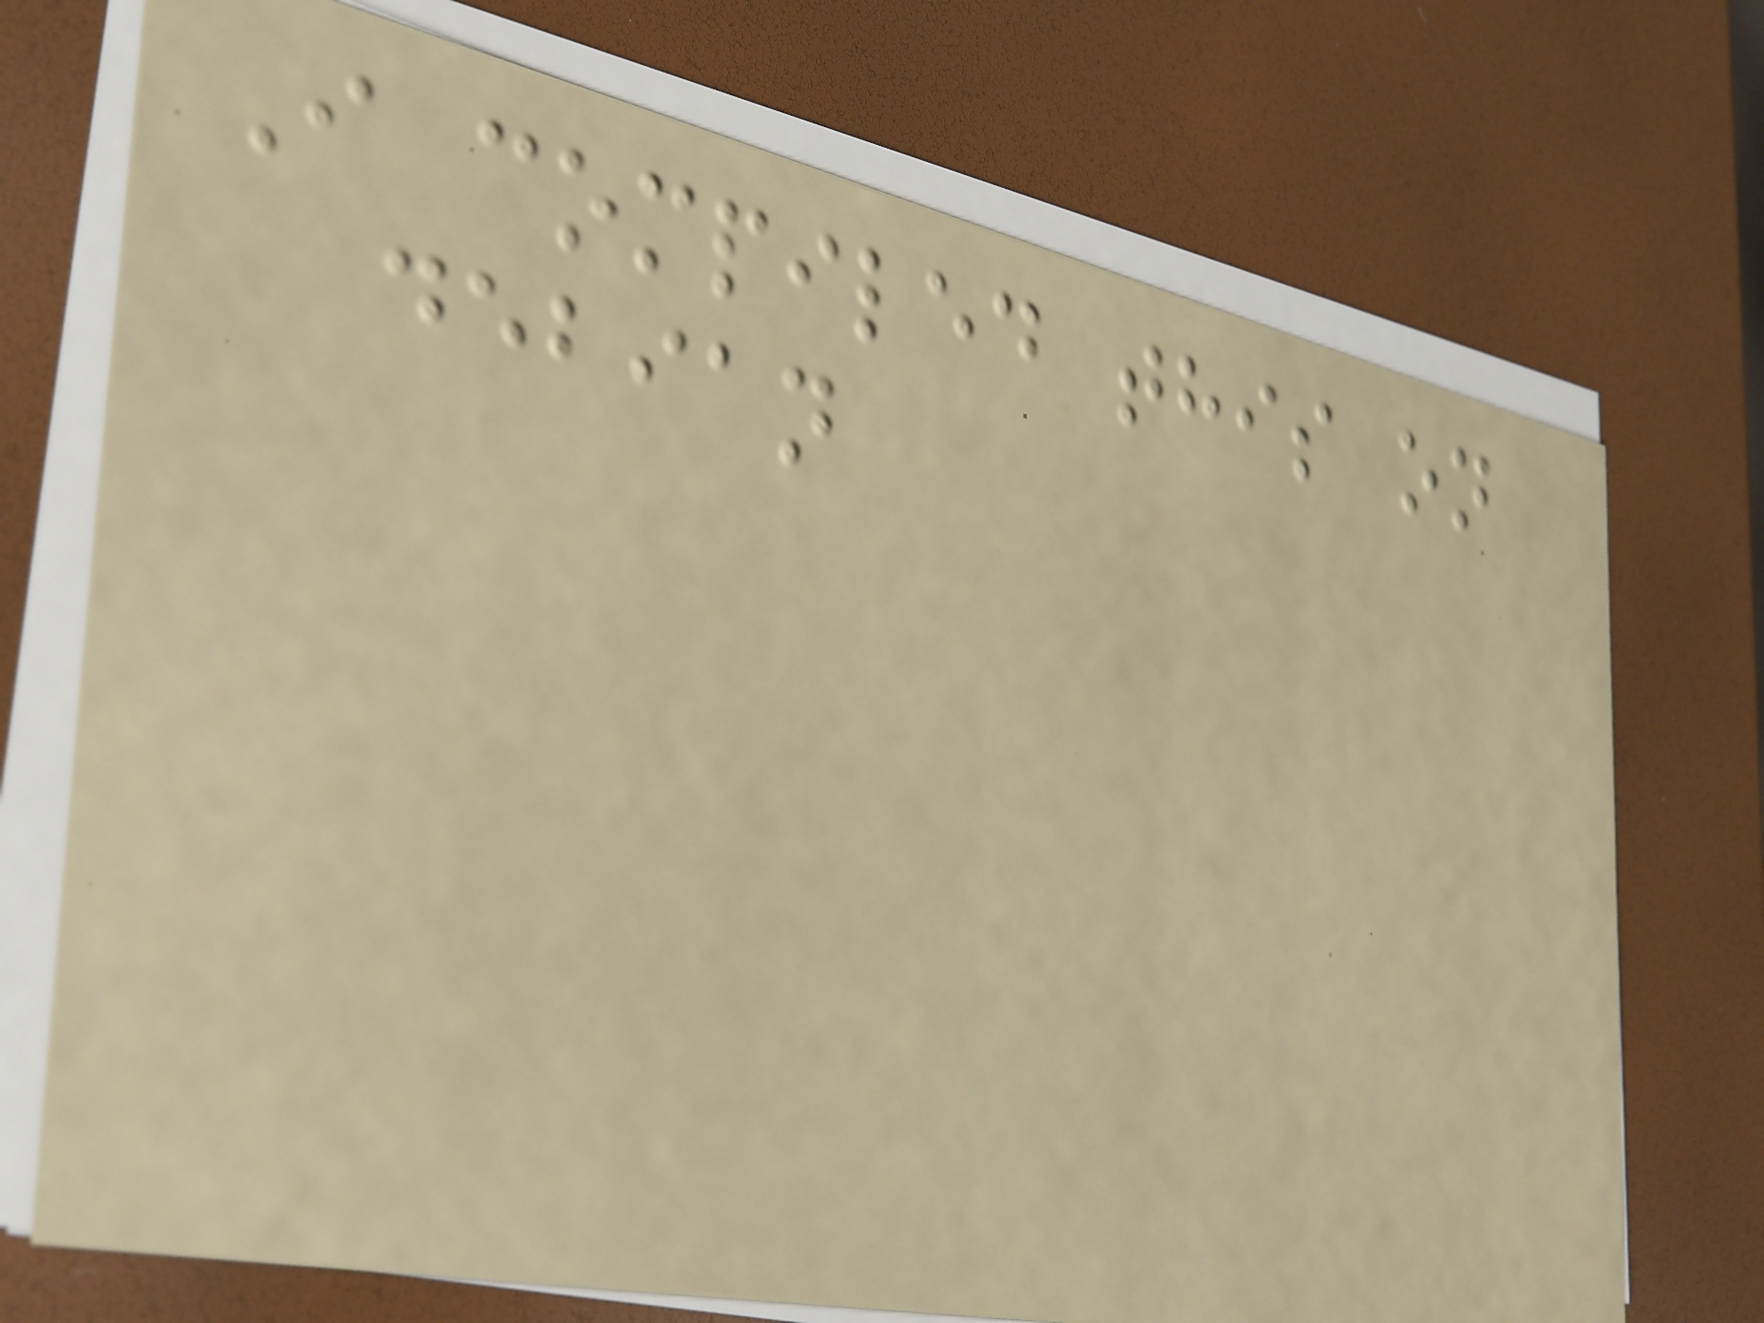I compiled this on
debian
